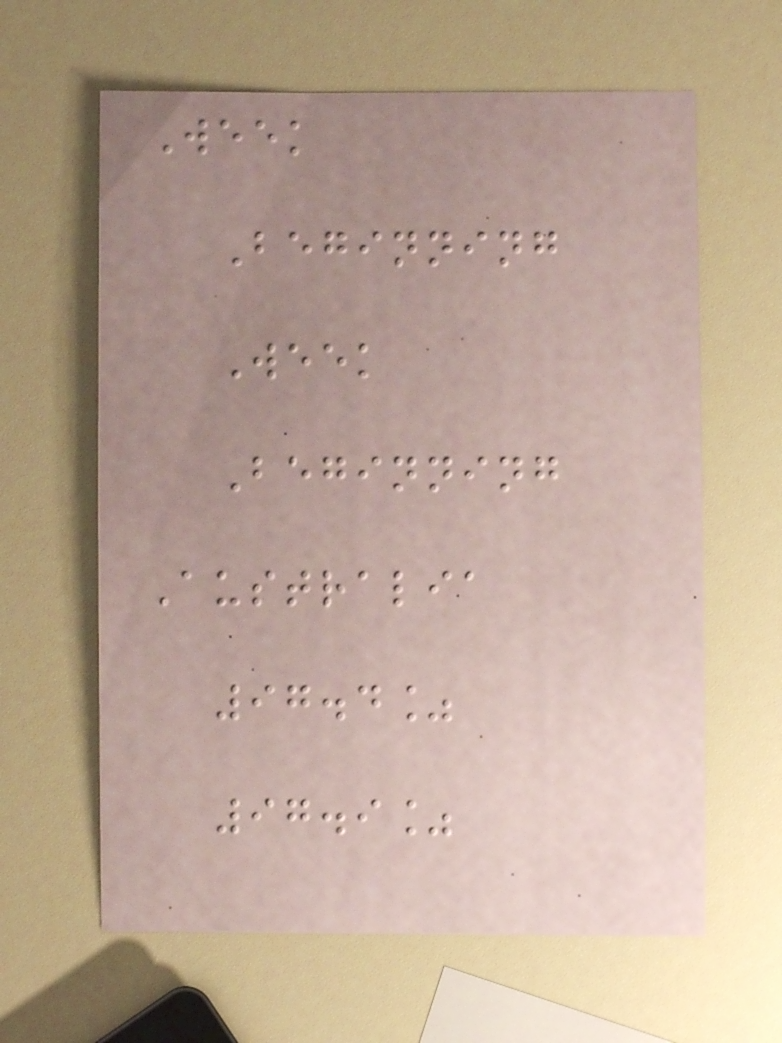Week
Beginning
Week
Beginning
Australia
97.4%
97.9%
